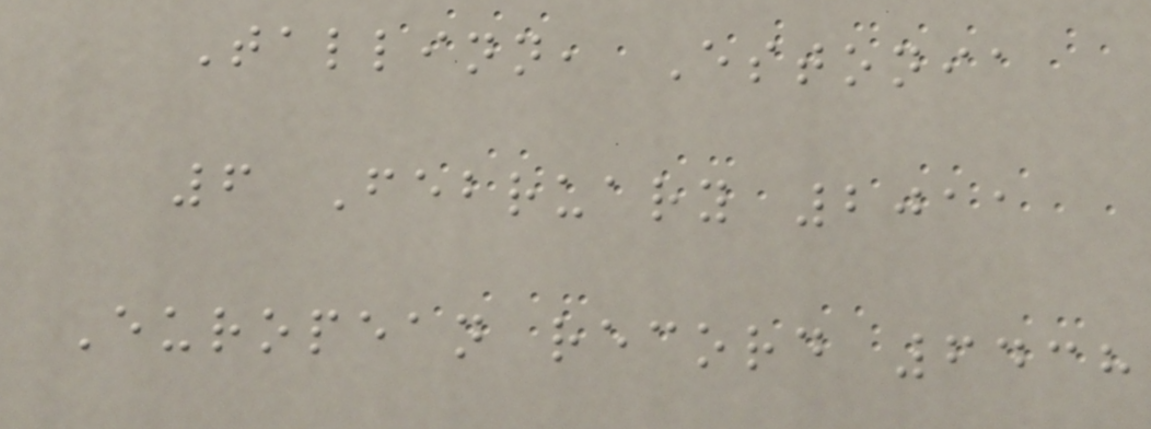Tallinn, Estonia
6 February 2011
European record 6438
